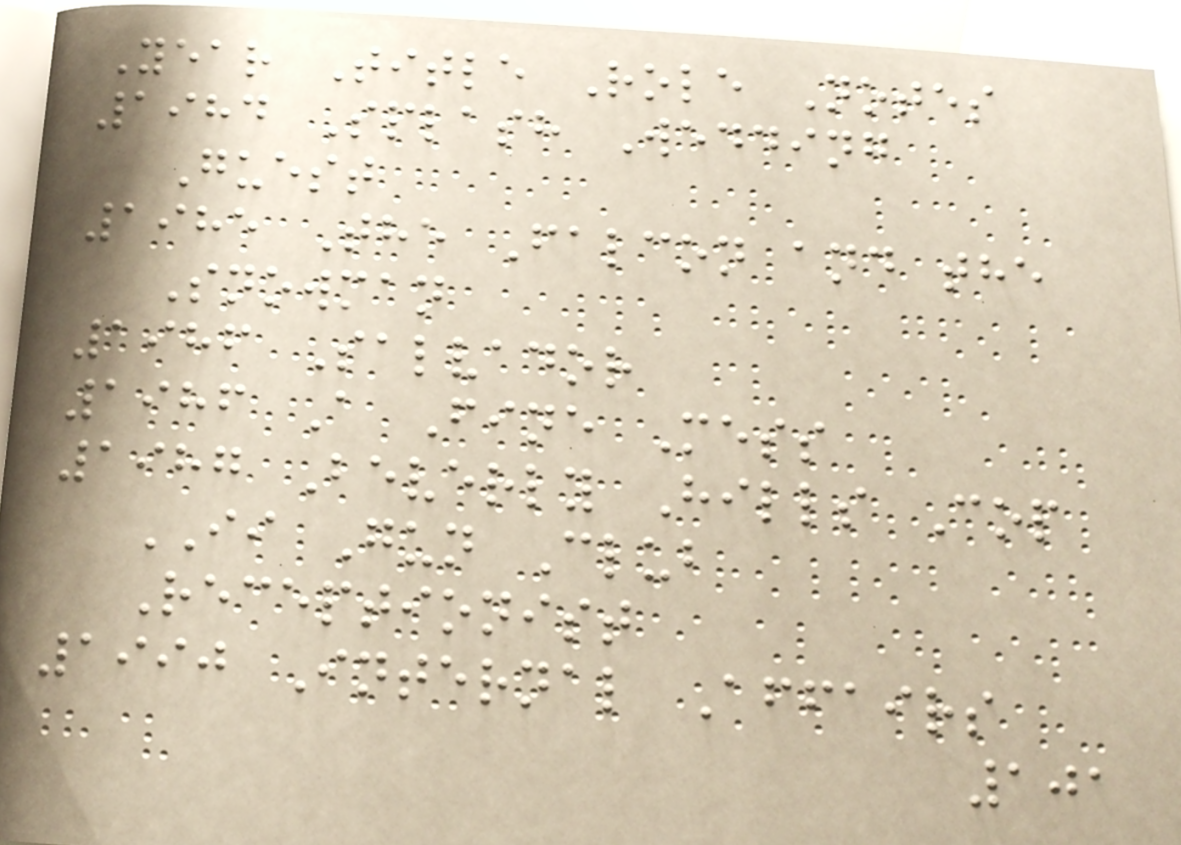Year Title Role Notes
1984 Splash Wedding
Guest
1985 The Falcon and the
Snowman
1986 Salvador
1986 A Fine Mess
1987 Beverly Hills Cop
II Gun Club
Receptionist
1990 Internal Affairs
101
